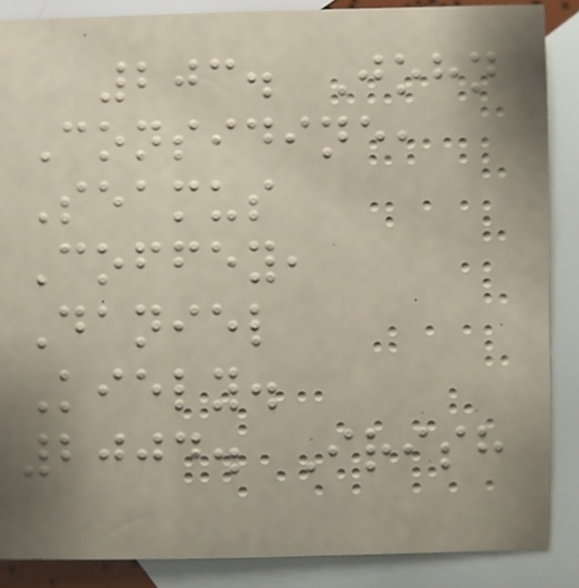203. John
Considine,
Seamus
Coffey,
Daniel
Kiely.
2004. Irish
